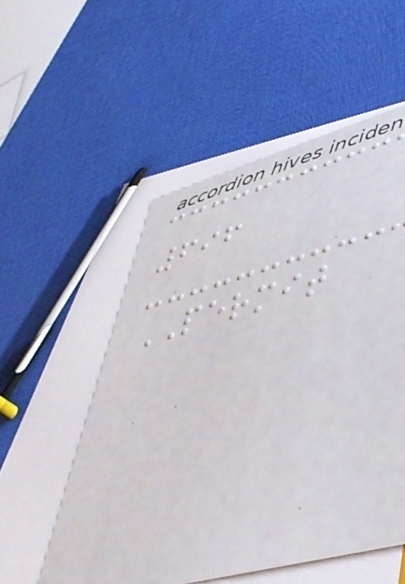696
PERMIT
